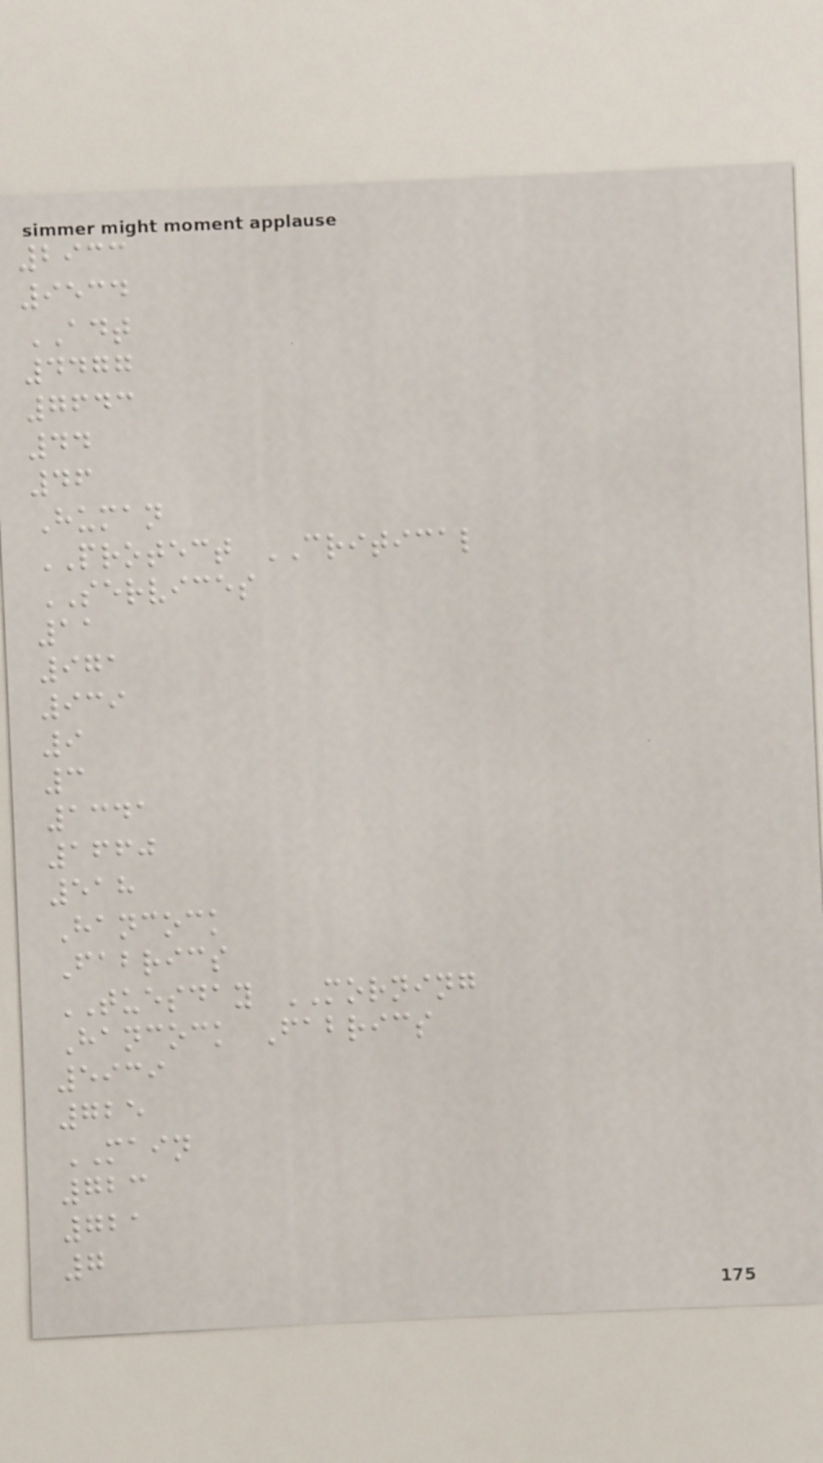2933
9534
ADT
4477
7643
44
46
Human
PROTECT CRITICAL
SERVICES
11
971
939
9
3
1341
1660
518
Hancock
Fabrics
TUESDAY MORNING
Hancock Fabrics
5939
725
MAIN
723
721
7
